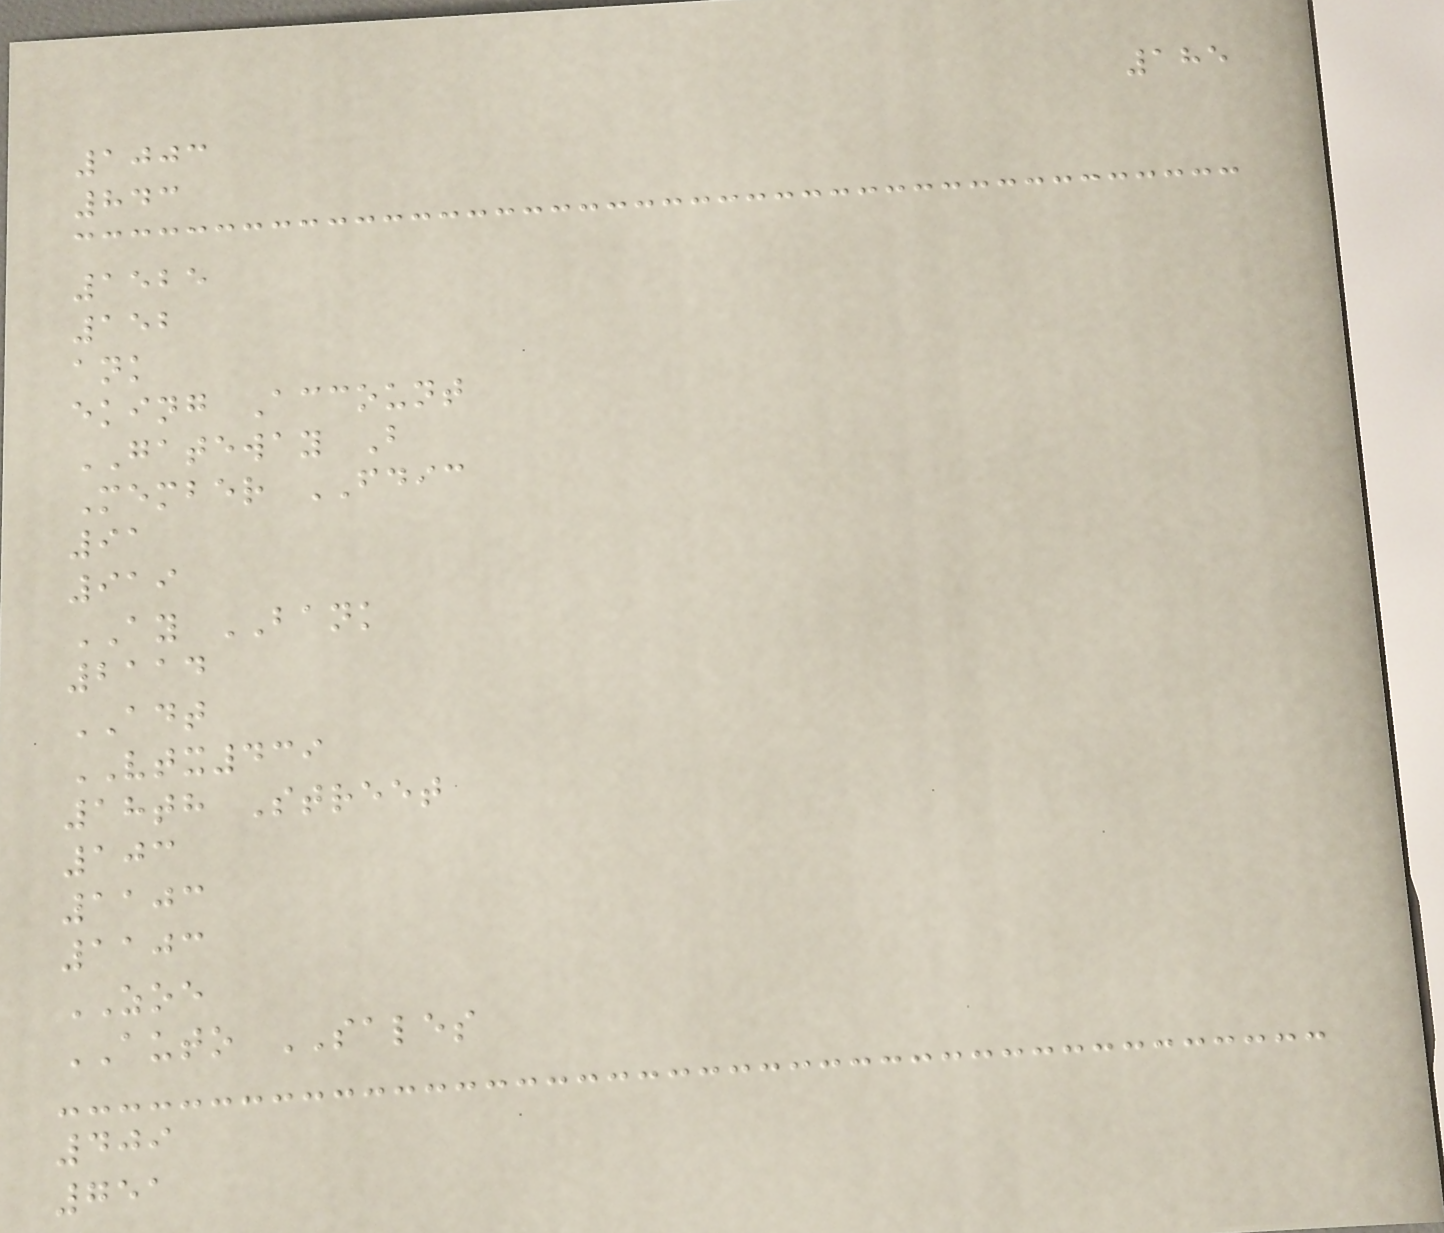185
1003
843
1525
152
ank
eking Account
GATEWAY B
Member FDIC
91
919
AY BANK
2114
ADT
VTX439
18th Street
103
1103
1103
ZOE
AUTO SALES
409
751
